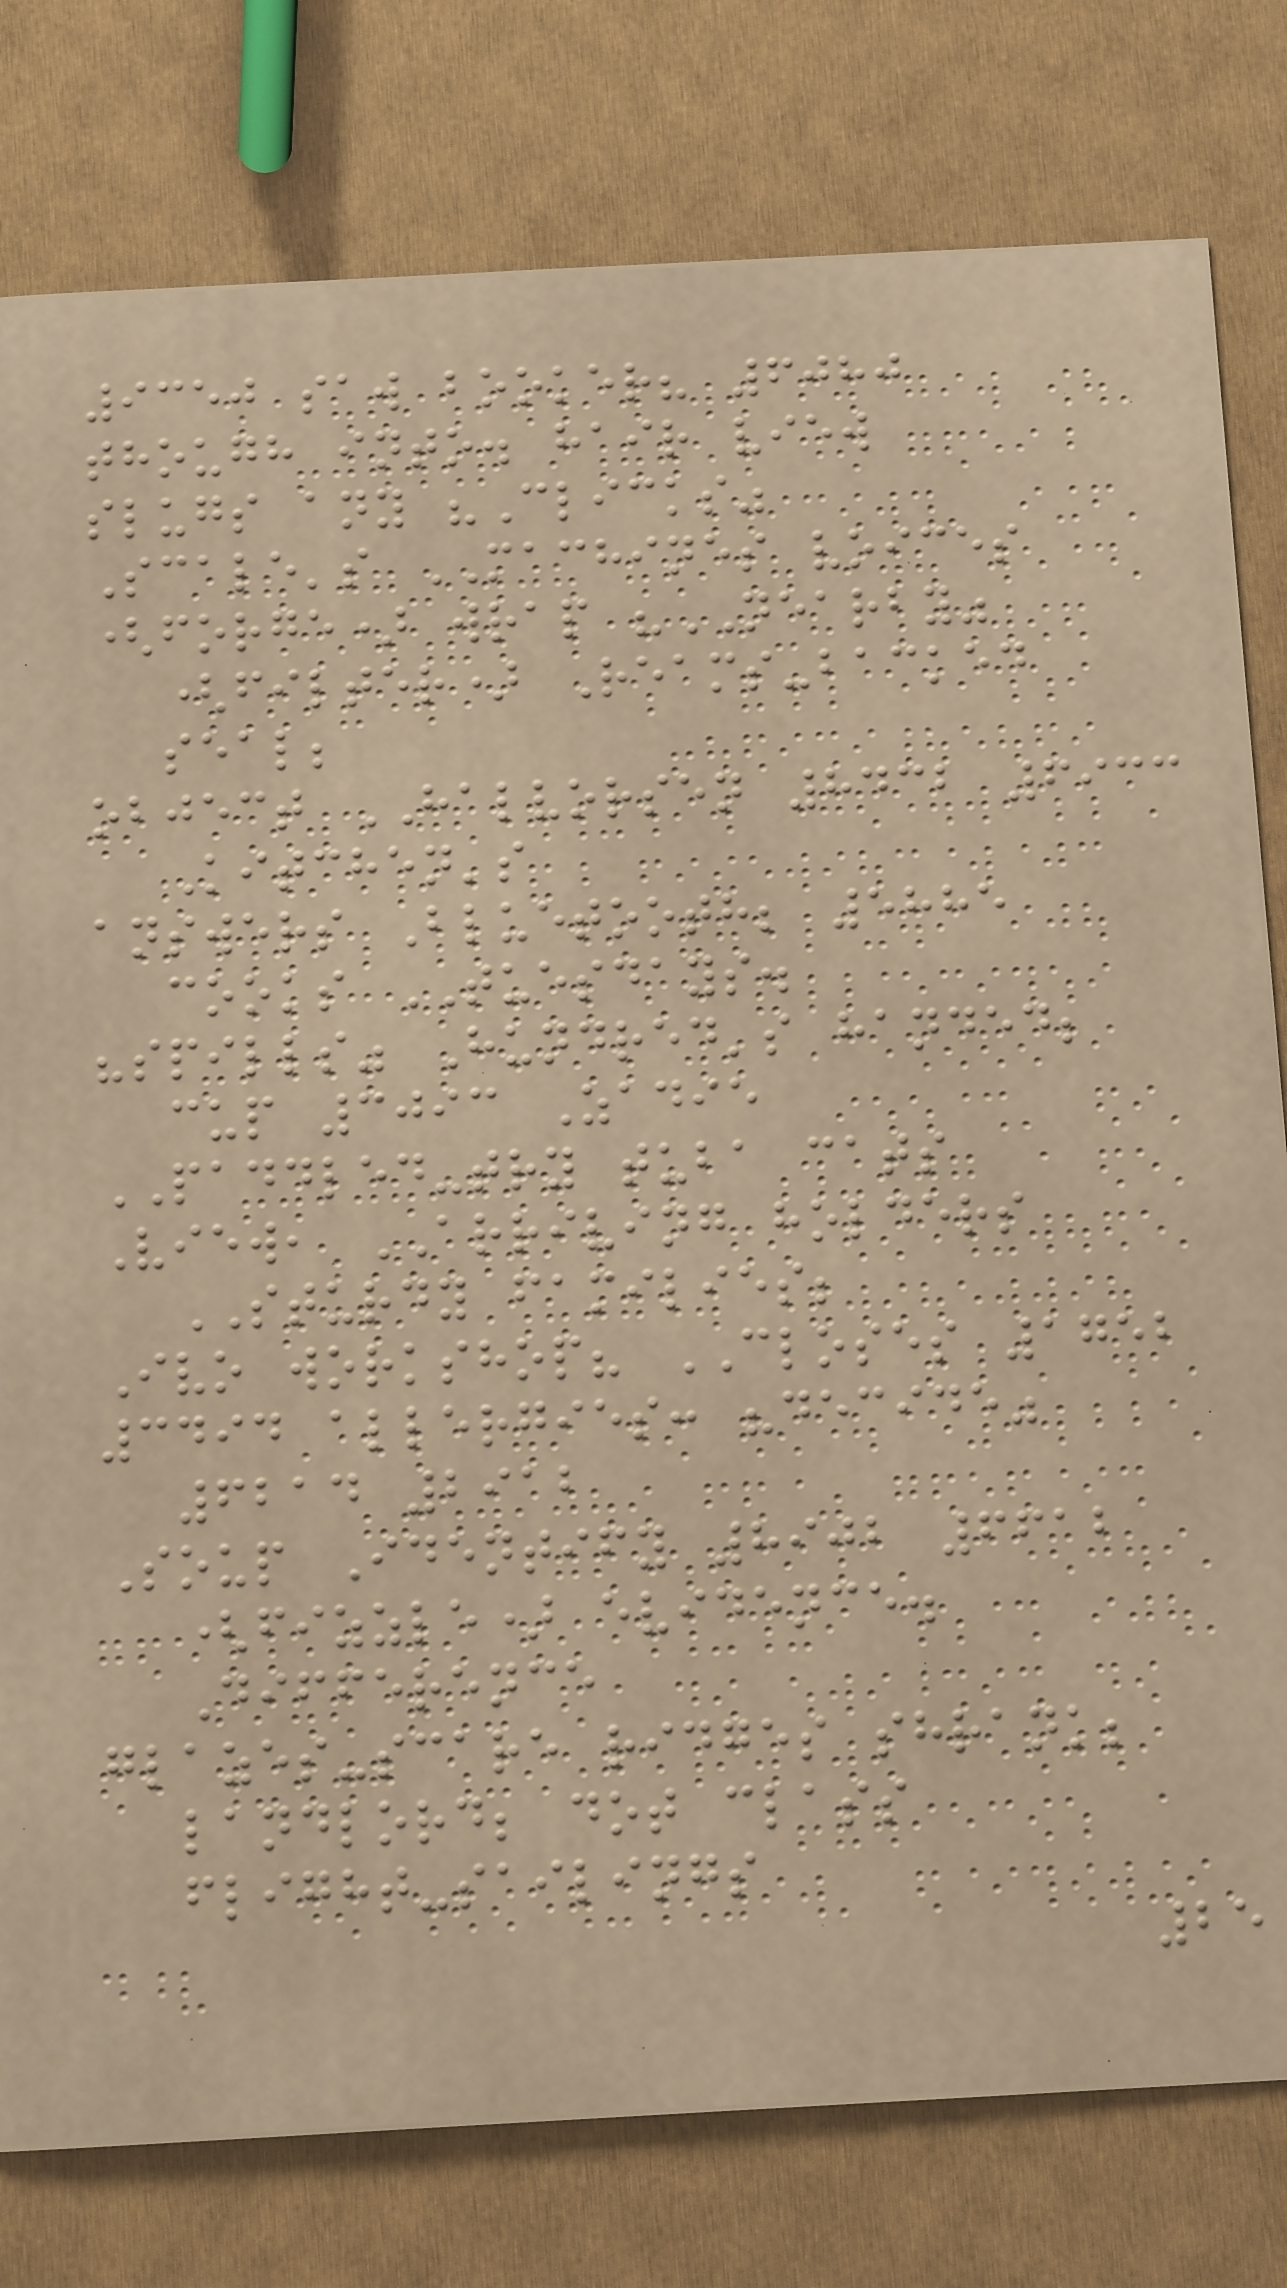9350 saw booker? 6080
though into. hair view
slugs any "Clicks"
Scale's MACHINES voices
(forge) wrap "NEARBY"
(filter) Reams-backed
seal;
object HALVORSEN 8432 6933
Kitchen's
answers Bluetooth; 5885
cooks TUESDAYS.
"spills" Hundred's handed;
cup 3093 Zadie
PADDLED-try tuba cats
View, ARRIVING holders
STURDY families;
Ivo workshop? CLOSES 1752
3494 allergies: "decide"
6214 2912
Soup Identify 8902 6612
(fizzle) evidence.
Difference
glazes-scare ridges shrank;
landlord; dot class
flight-sailings
25
